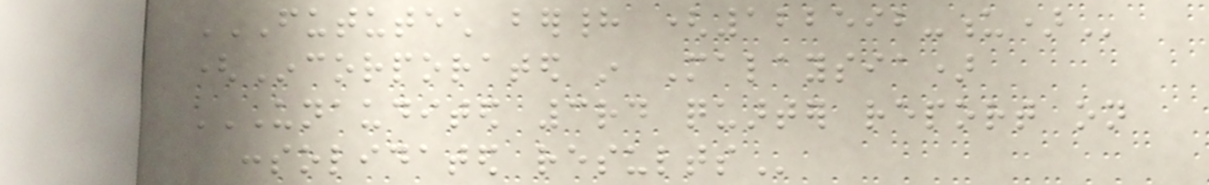FUTUTECH BERHAD (122592-U)
(Incorporated in Malaysia)
UNAUDITED 3RD QUARTER REPORT ON
CONSOLIDATED RESULTS
